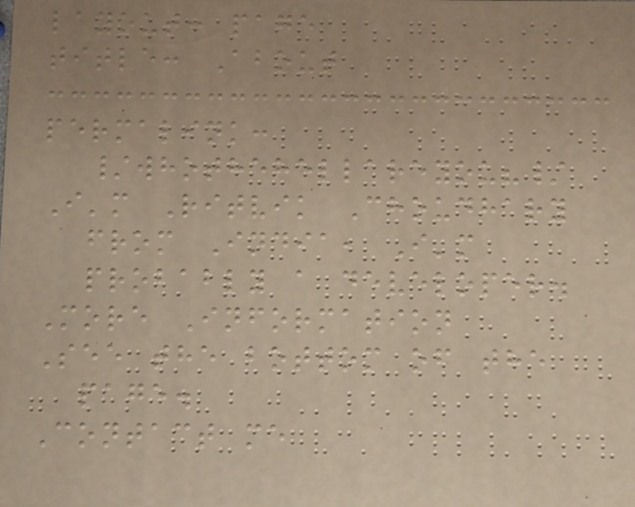layout: page
title: About
permalink:
/whothehellareyou?/
I'm Ritvik Choudhary
from India, I'm
probably a developer.
More Information
See the bottom of the
page.
Contact me
